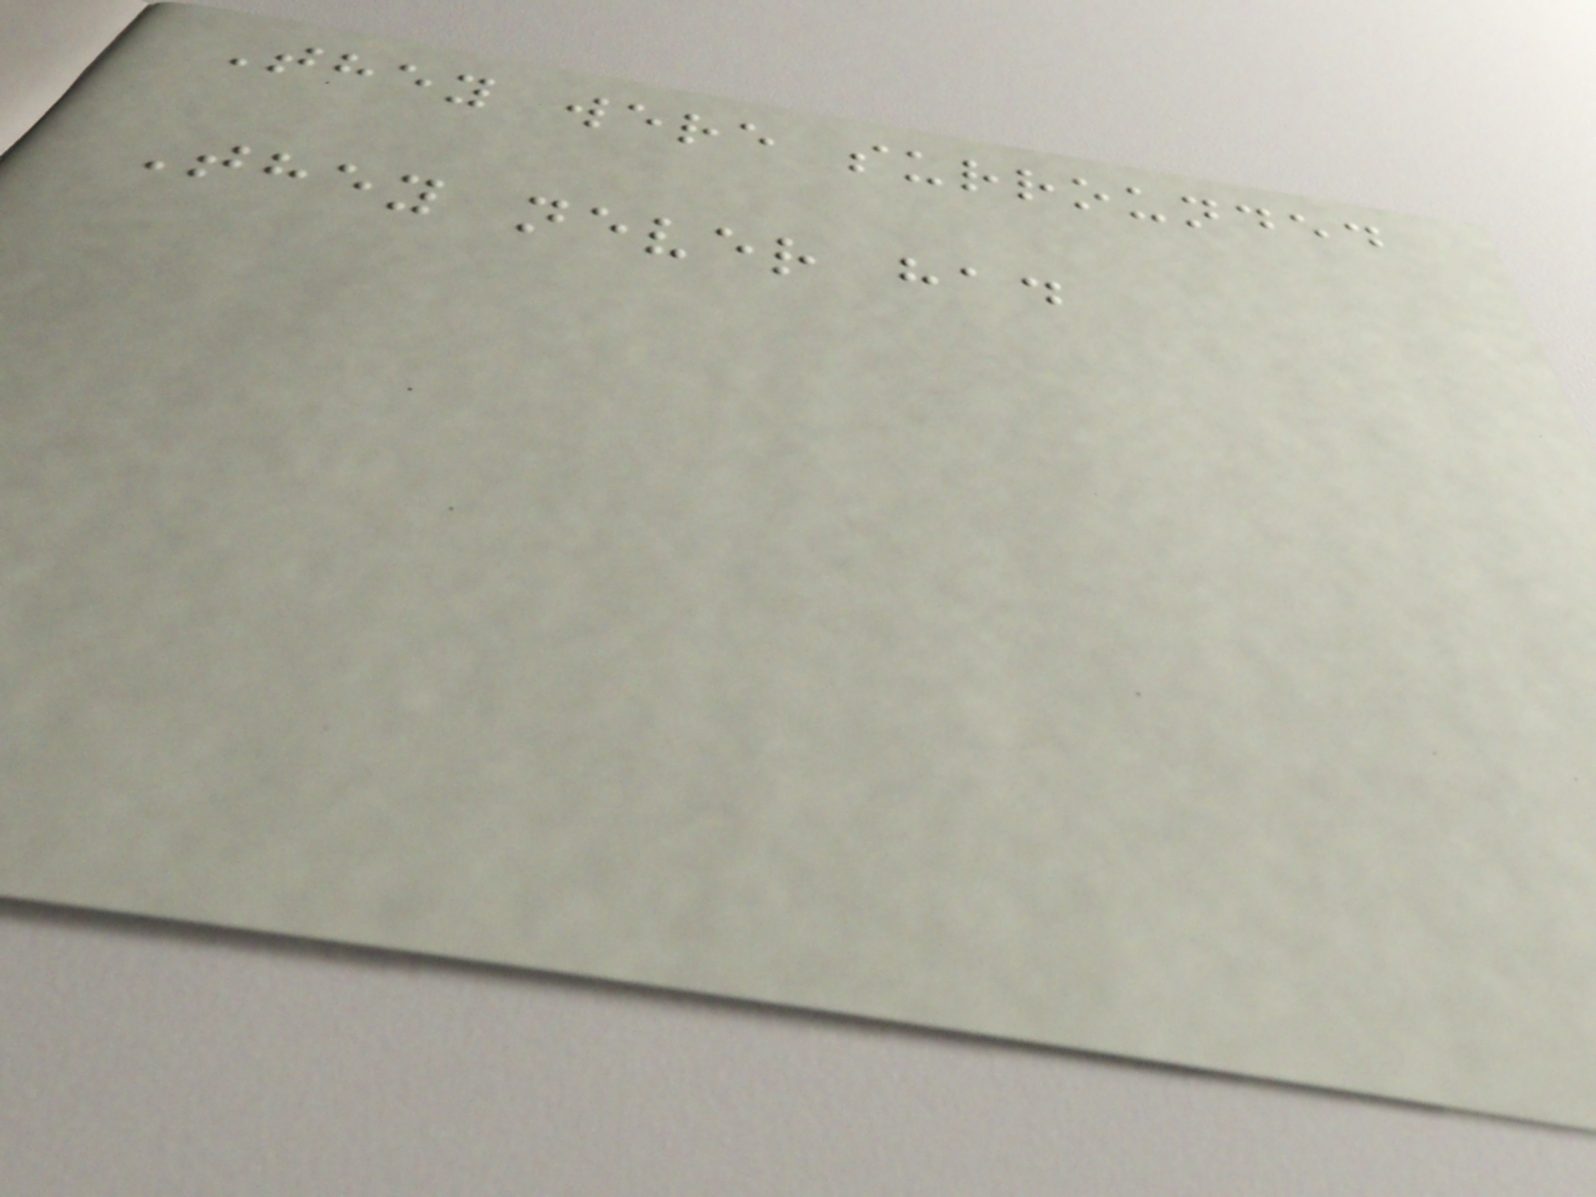They were surrounded
They never had
